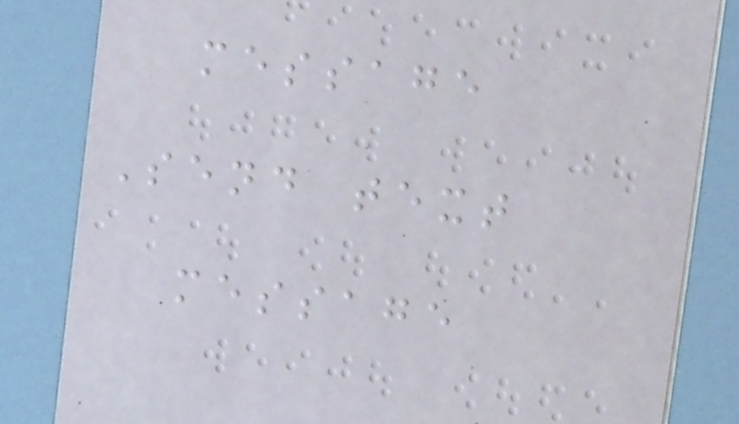message
Send text
message
